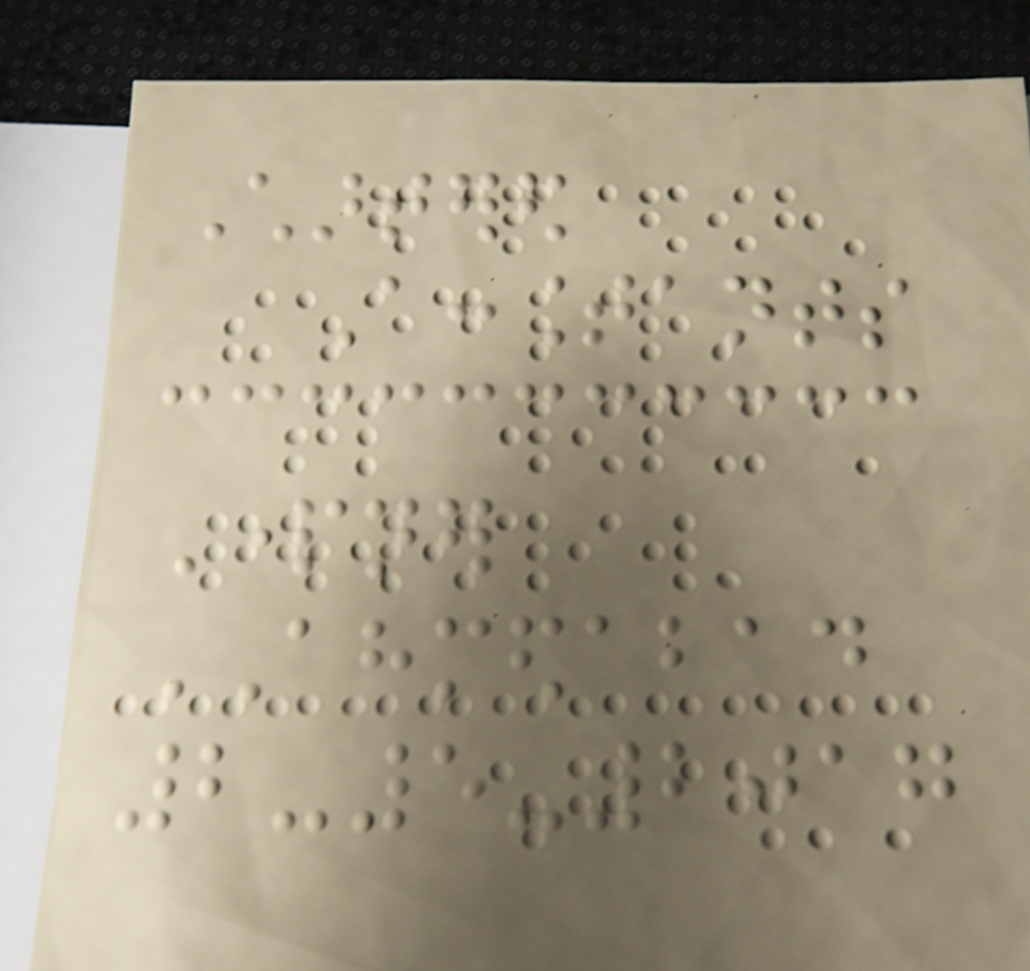Chartered
Accountants
Partner
AHMEDABAD
2-5-2017
